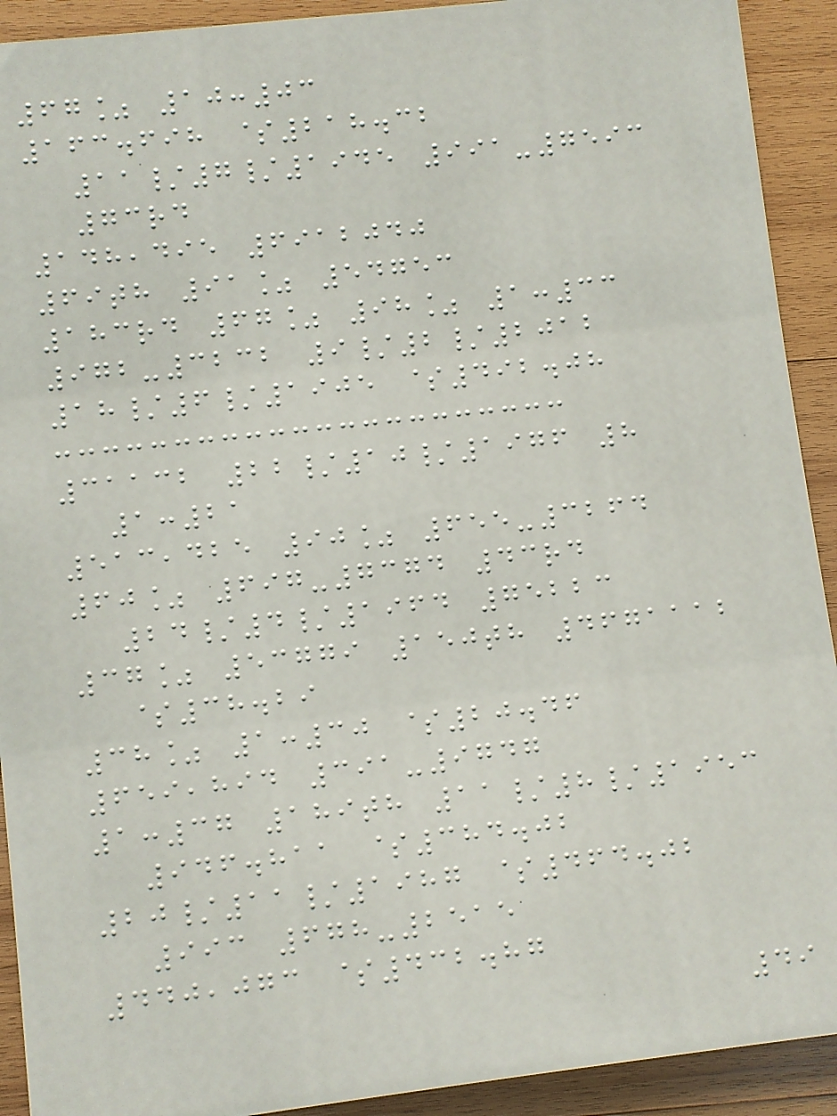67% 10:03
163.698 $218.32
11/7/1945 991-7593
73rd
148,495 6912040
69th 91% 54753
183rd 67% 98% 1:33
972-3232 9/2/2012
18/6/1905 $492.08
31132 22/10/1976 8
1:21
513,425 90% 655-3264
60% 697-7374 43rd
24/4/1964 75223
37% 53779 150th 4671112
$38.29
38% 1:30 $20.46
659,894 391-9747
1:37 189th 11/8/1953
946.811 $384.02
20/11/1987 $464.02
993 678-2515
440,073 $432.87
49
